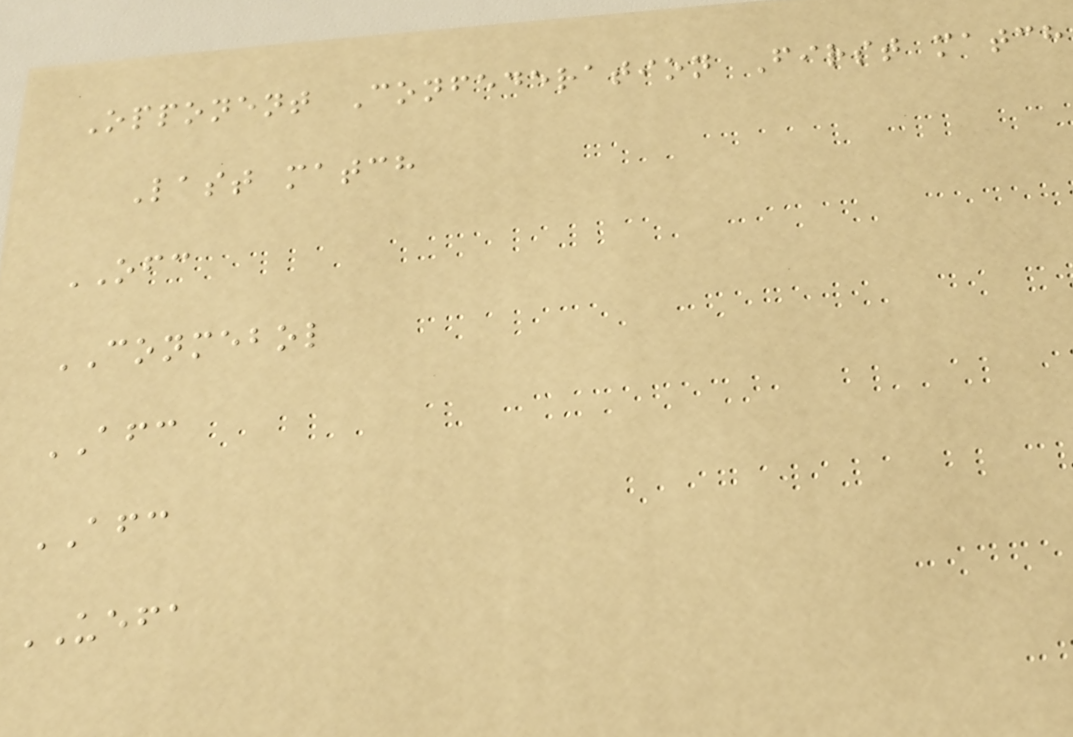Opponent Confederation First match
Last match
OFC
CONMEBOL
AFC
AFC
UEFA
